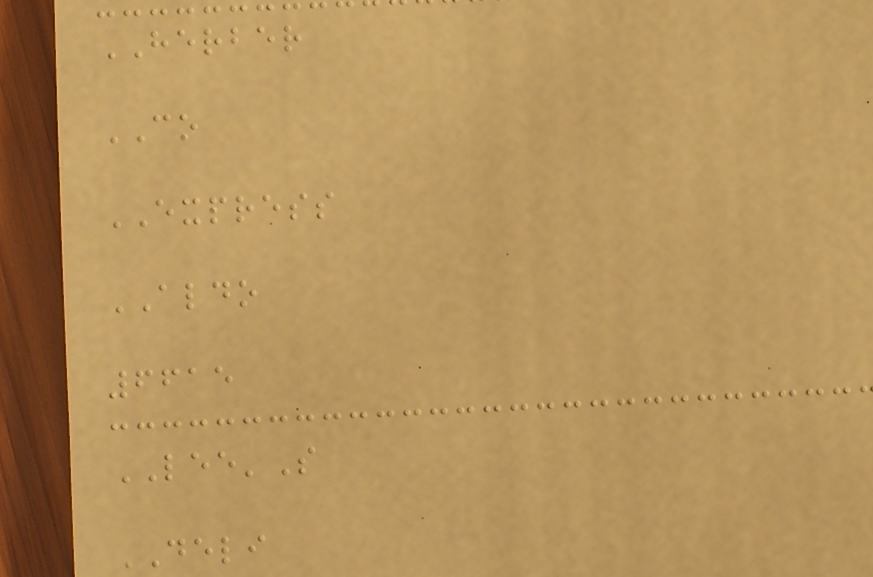HERBER
CO
EXPRESS
ALDO
6615
LEE'S
DELI
